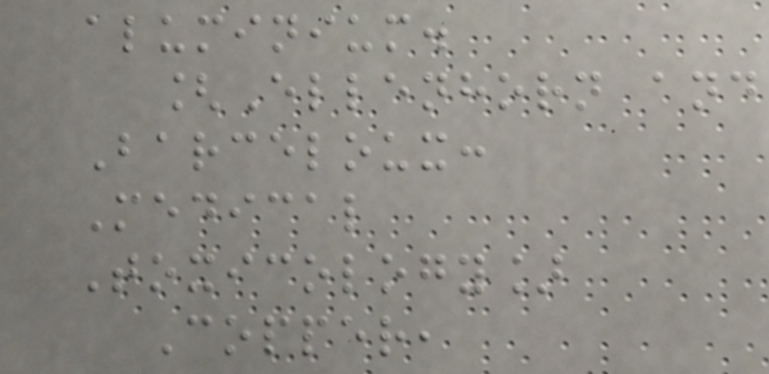aluminium.
[Ellenhorn and
Barceloux:
Medical
Toxicology]
Copper,
